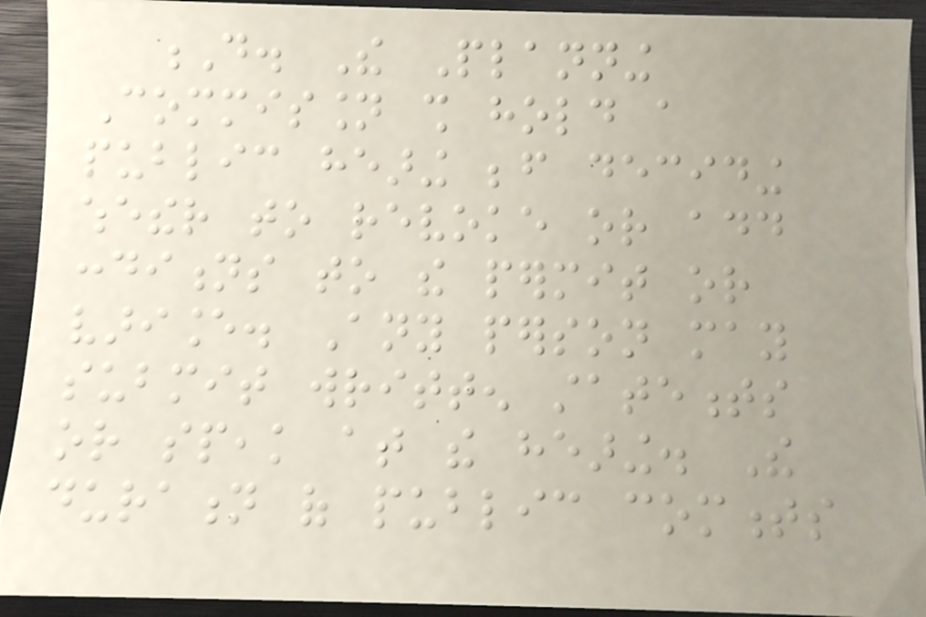D. The Planning
Commission shall hold a
public hearing before deciding
whether to revoke or add
conditions to the permit or
variance. Any person may
submit written statements
or speak at the hearing. The
duration of public comments
